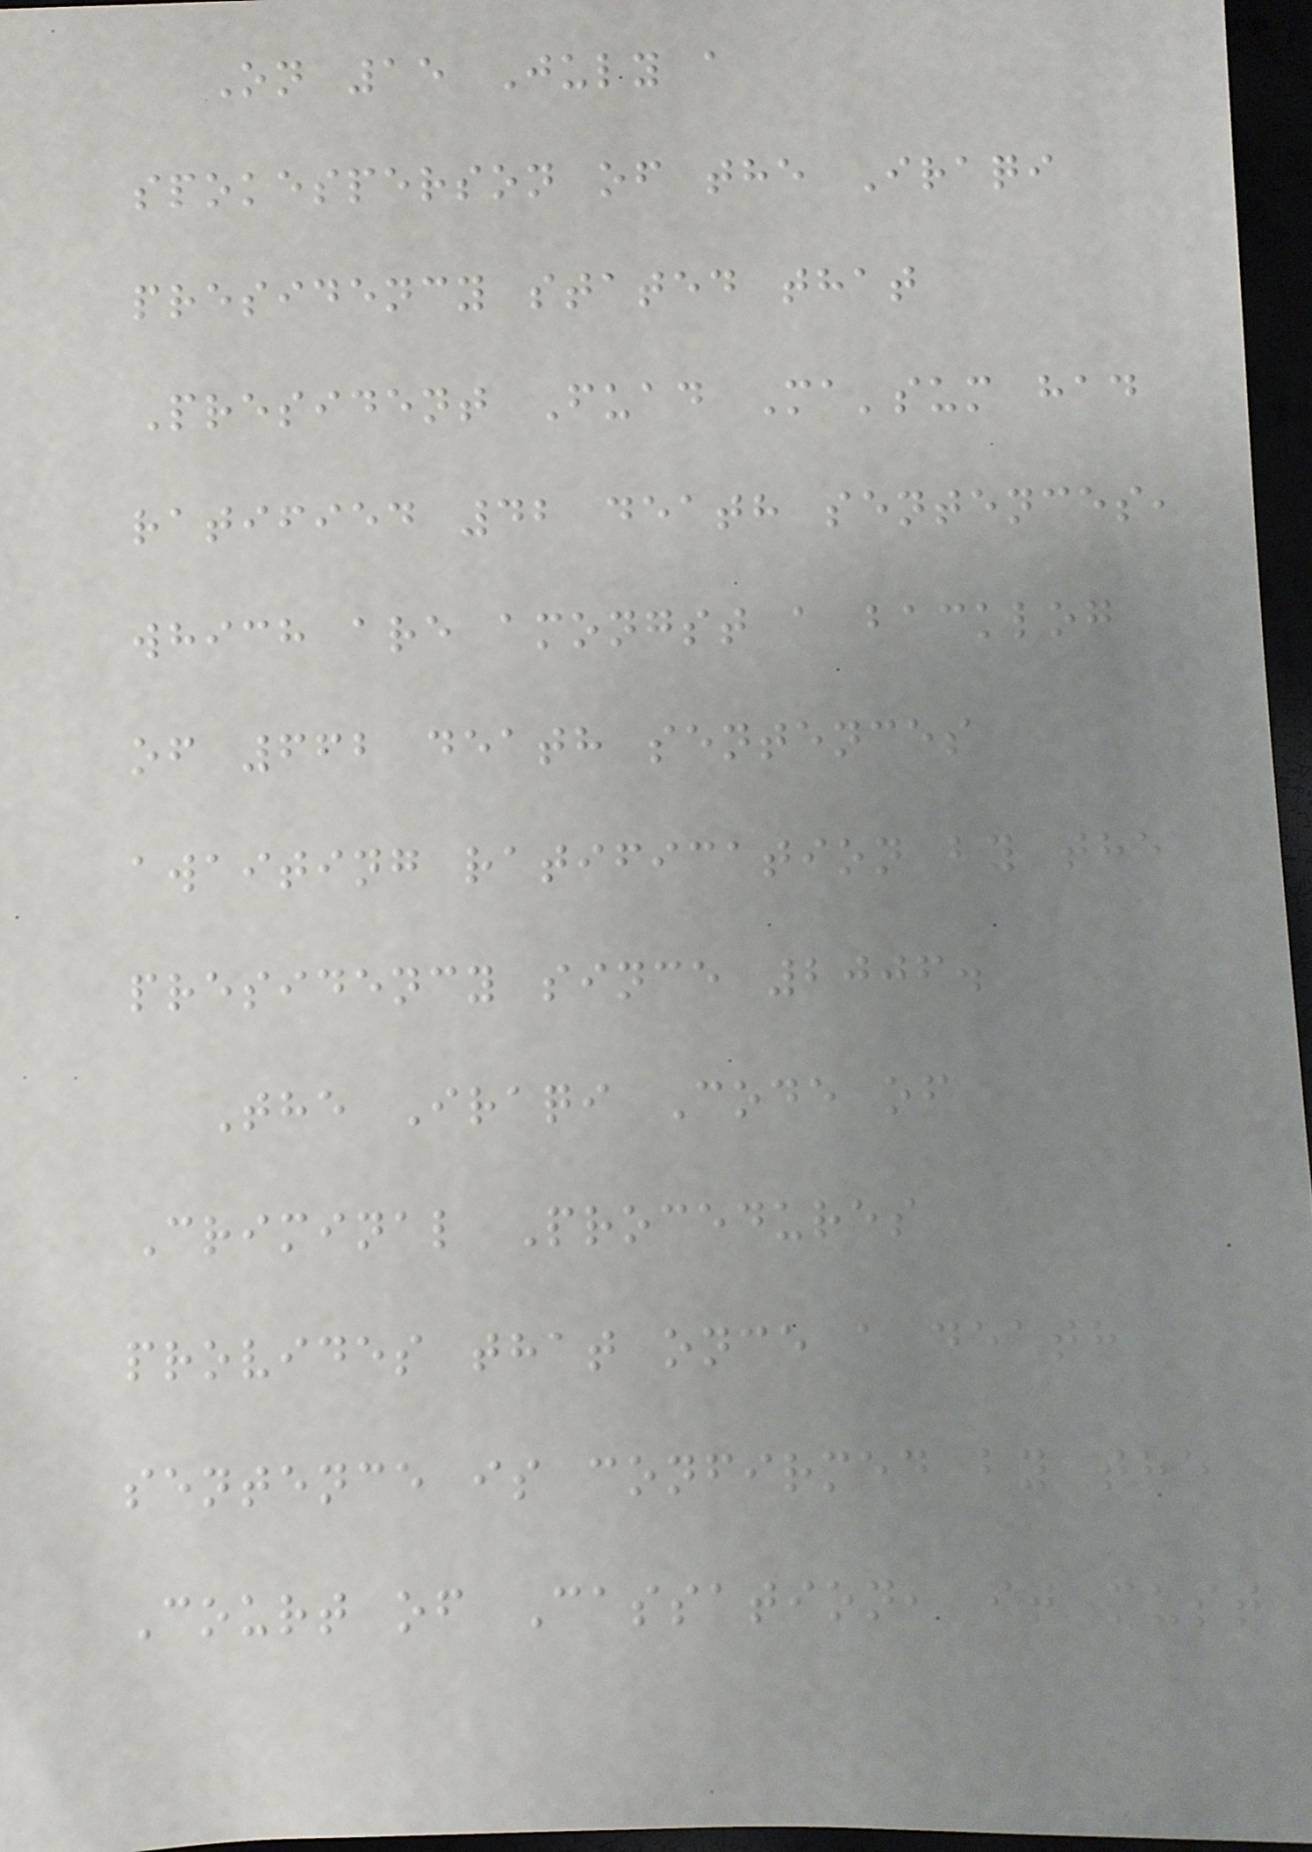On 15 July a
spokesperson of the Iraqi
presidency stated that
President Fuad Ma'sum had
ratified 42 death sentences,
which are amongst a backlog
of 662 death sentences
awaiting ratification by the
presidency since 2006.
The Iraqi Code of
Criminal Procedures
provides that once a death
sentence is confirmed by the
Court of Cassation, it must
